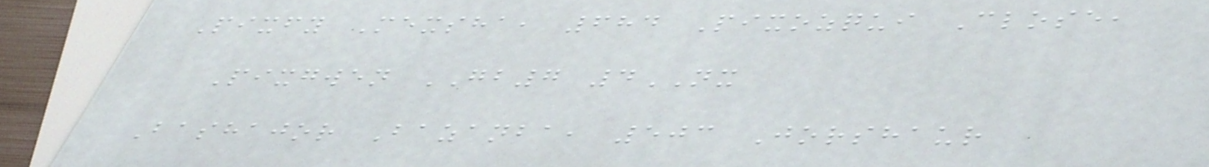Pixfy Mexsha, 684 Pixozqui Close,
Pixgwen GB7 4NX
Bashajor Bazanba, 503 Jorshaur
